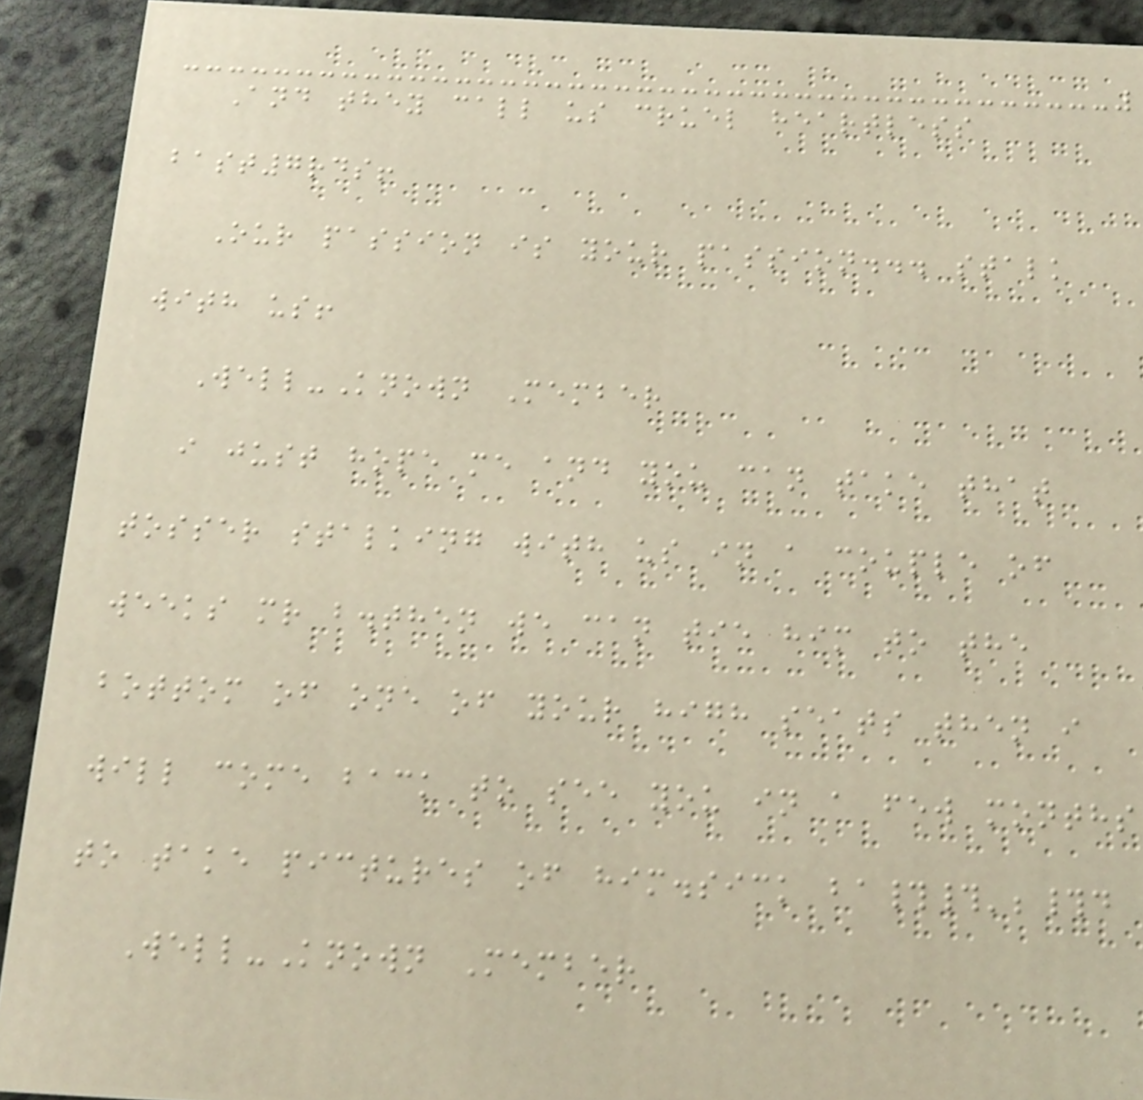And they call us cruel heartless
bast7rds!
Our passion is your passion... stalk
with us!
Well-Known Member
i just hope me and you can take that
tosser stalking with us in a couple of
weeks mr b.then we can tie him to the
bottom of one of your high seats then i
will come back to see you in a few months
to take pictures of him.sick ba##';#d
Well-Known Member
